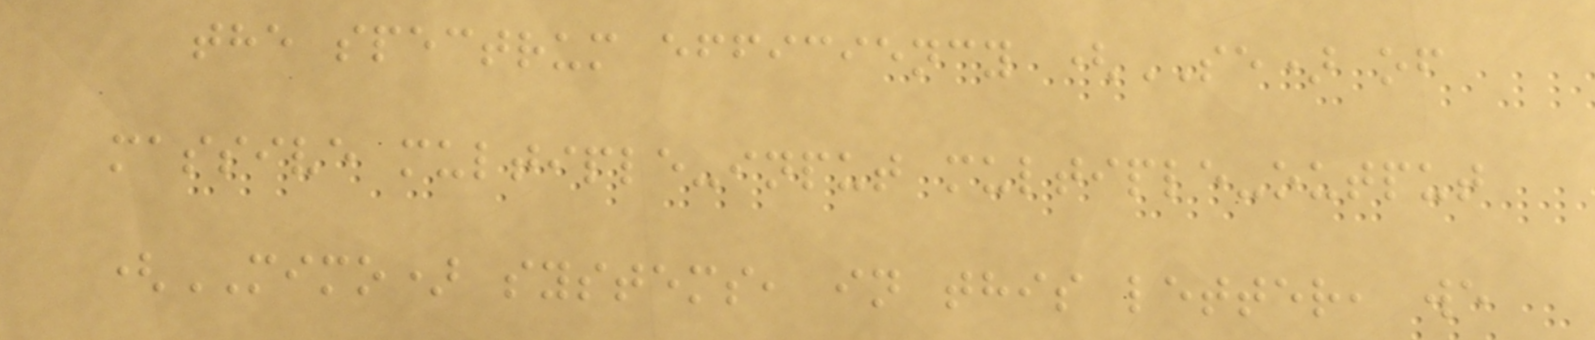the spectrum efficiency (SE) of
massive multiple-input multiple-output
(MIMO) systems, in this letter, we
